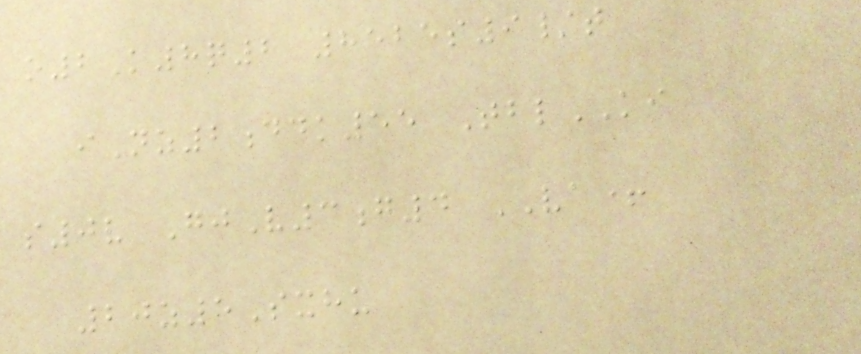o2K8q2 8525s9/t
iNz2ddk55 TblKI
s0v GjV3g4 VA+
20z5Sxhu
